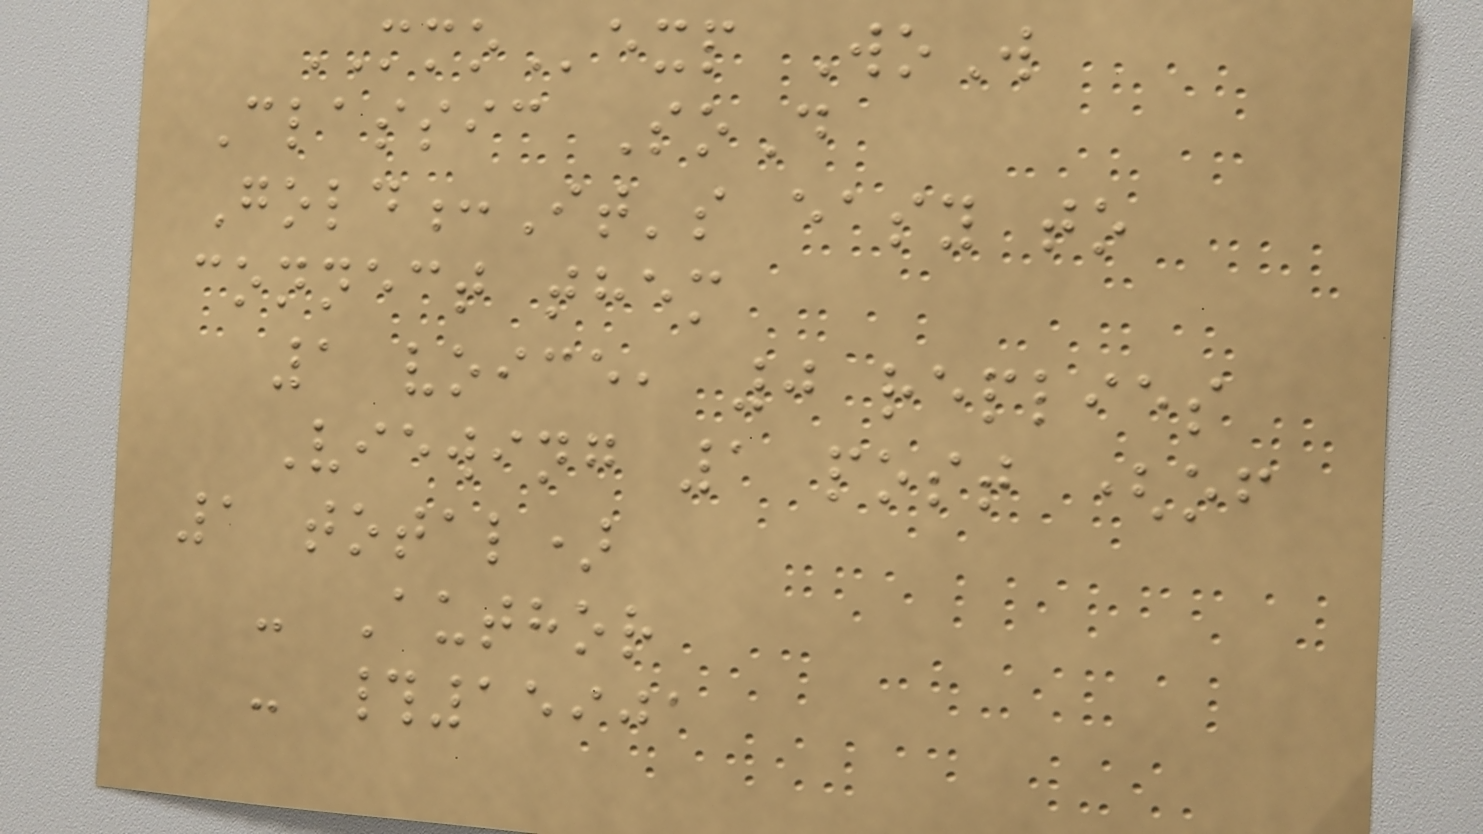MMOexp WoW
Classic SoD
Gold:It's easy to
connect them
1 voice, 0 replies
Viewing 1 post (of
1 total)
- Author
- #15901
